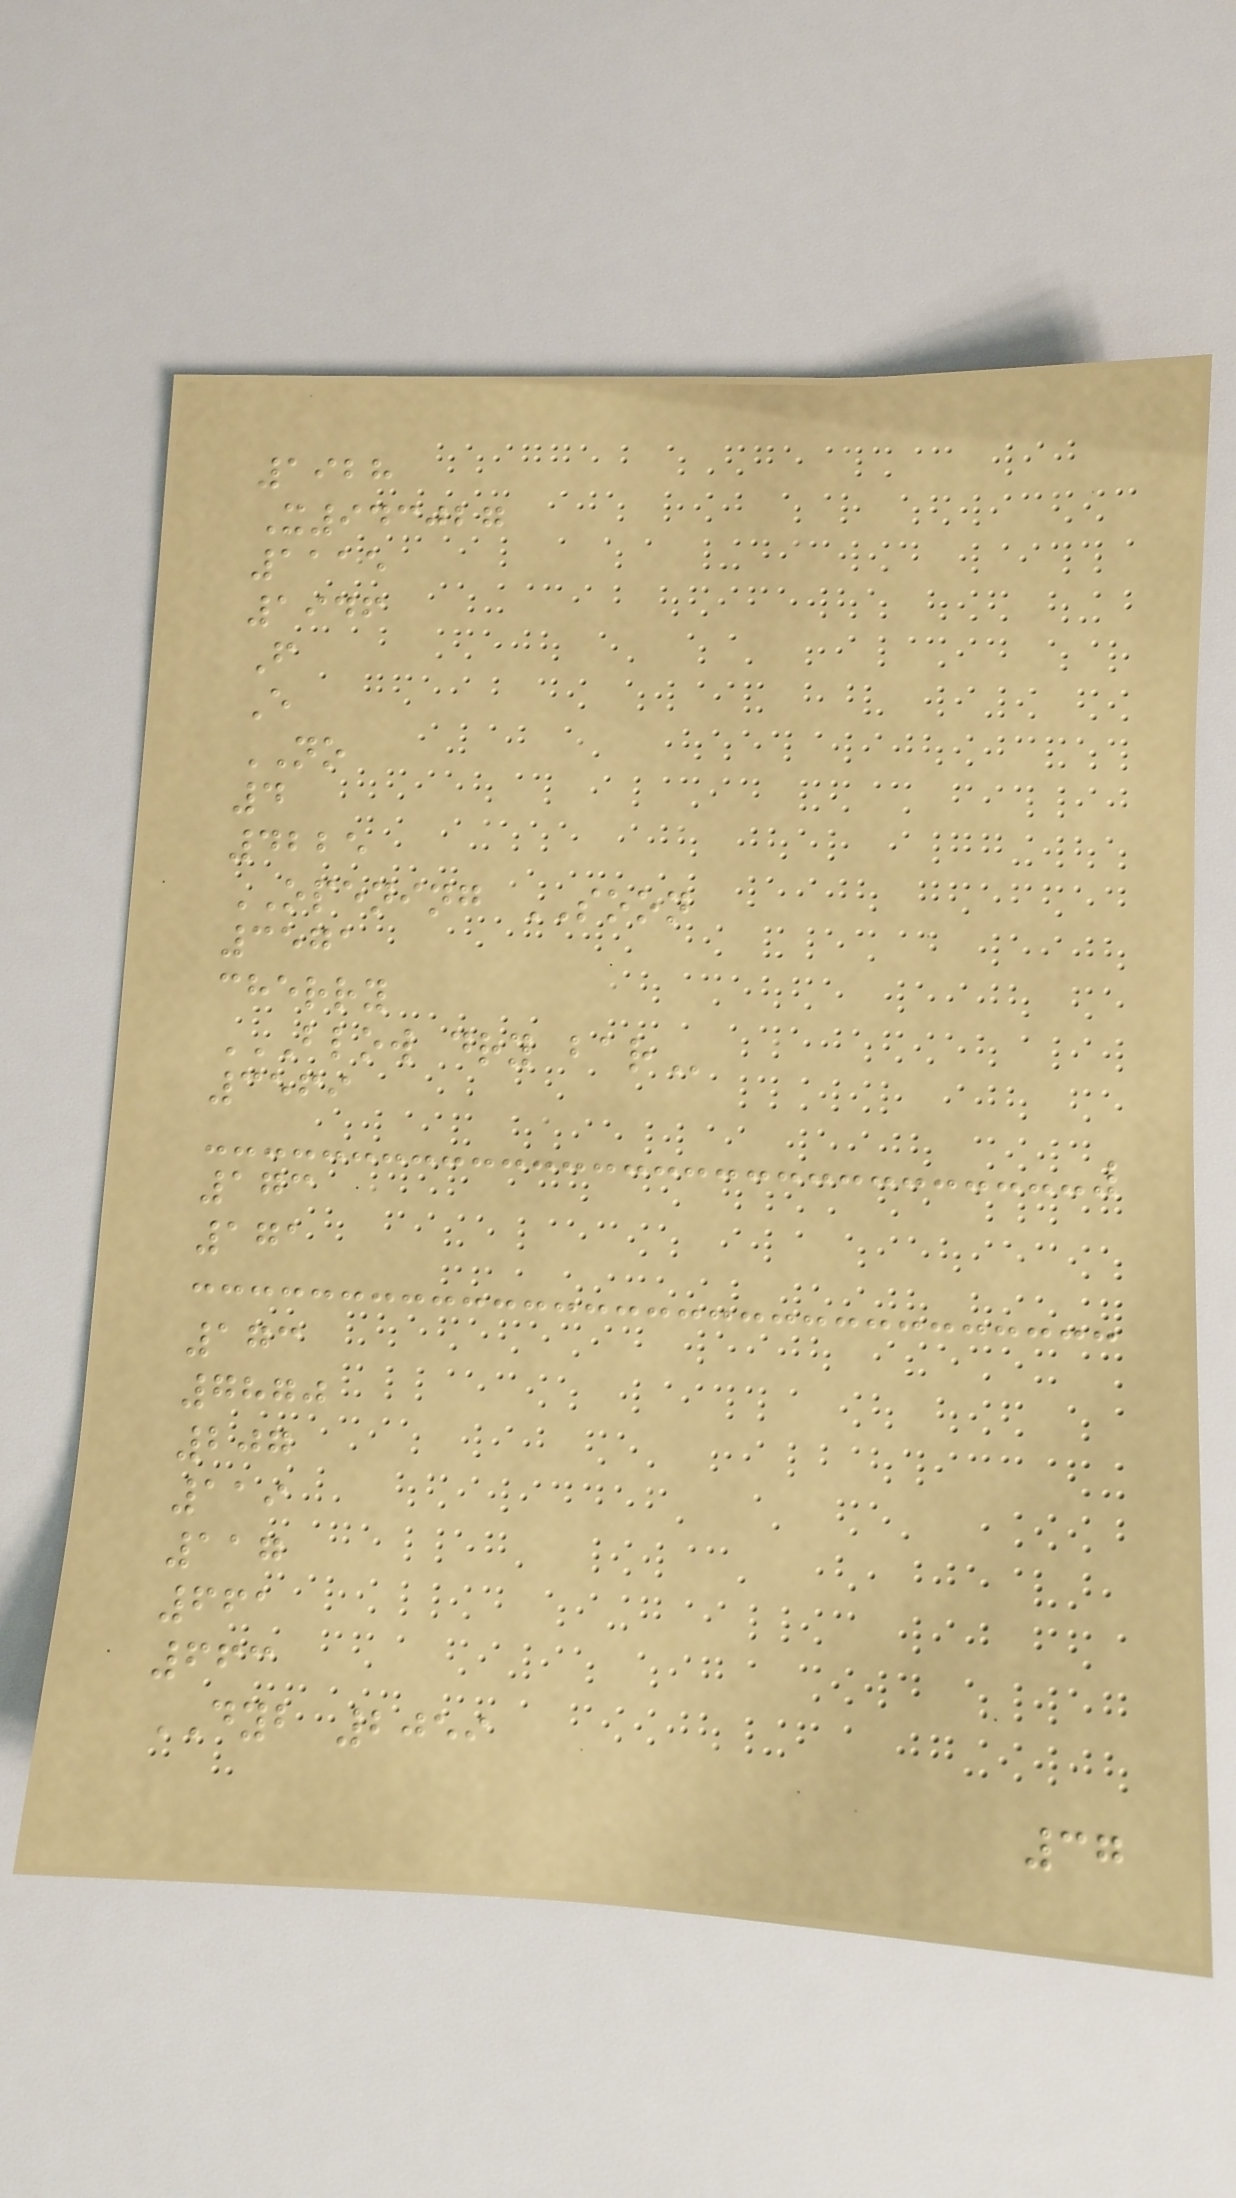1928
X943027
1115
1946
F
E
NO
4
4225
OPENING SOON
3571
cherry
BLOW DRY BAR
3569
173
171
173
7870
207
119
117
661
663
DYB 2059
37
